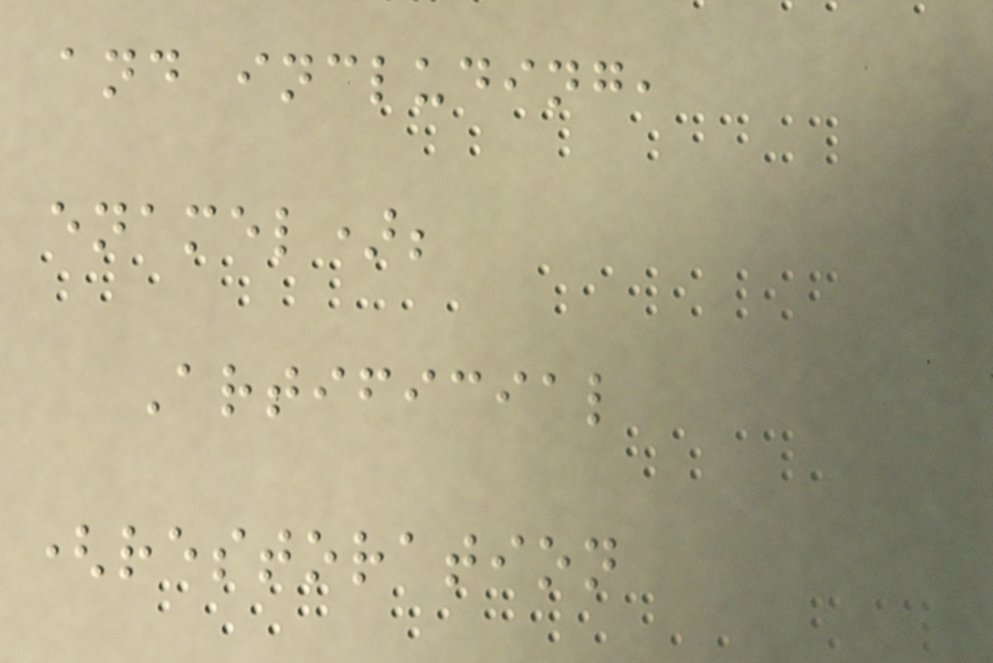and including,
enamel);
Artificial
(restoration
